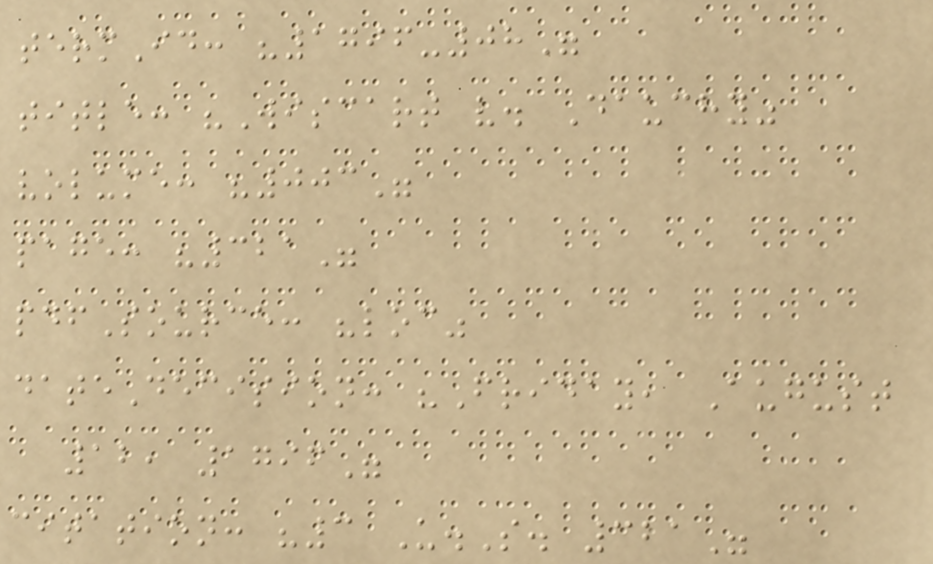termId: "1796-08"
title: "Wiscart v. Dauchy"
volume: "003"
page: "321"
pdfSource: "loc"
dateDecision: "Friday, August
12, 1796"
citation: "3 U.S. 321"
